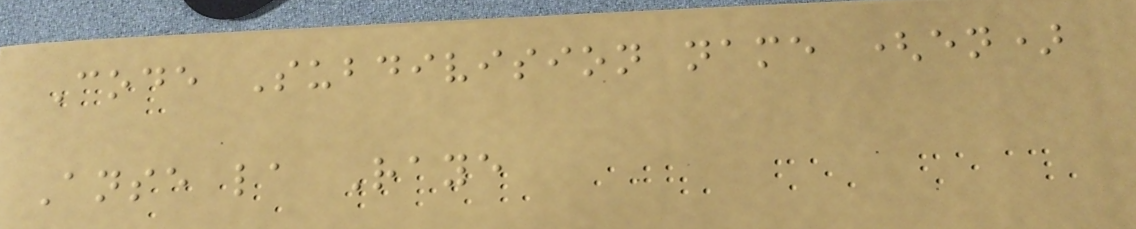Code Subdivision name (en)
Anse la Raye
